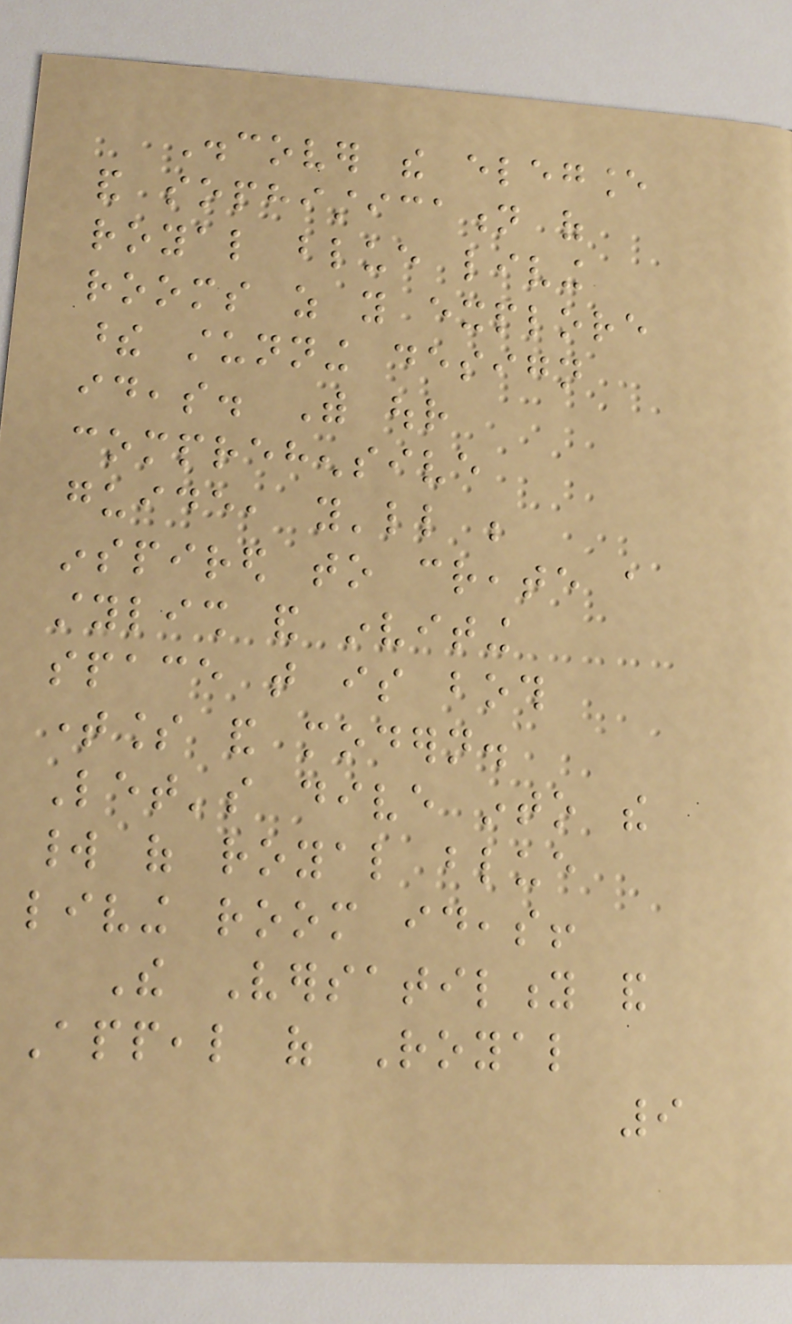Discover the elegance
and sophistication of
royal blue living
rooms as you explore
these stunning design
ideas. With our
comprehensive
guide, you'll be
inspired to create a
stylish and inviting
space that is both
timeless and modern.
Let's dive into the
world of royal blue
living room ideas!
The Versatility and
Appeal of Royal
9
